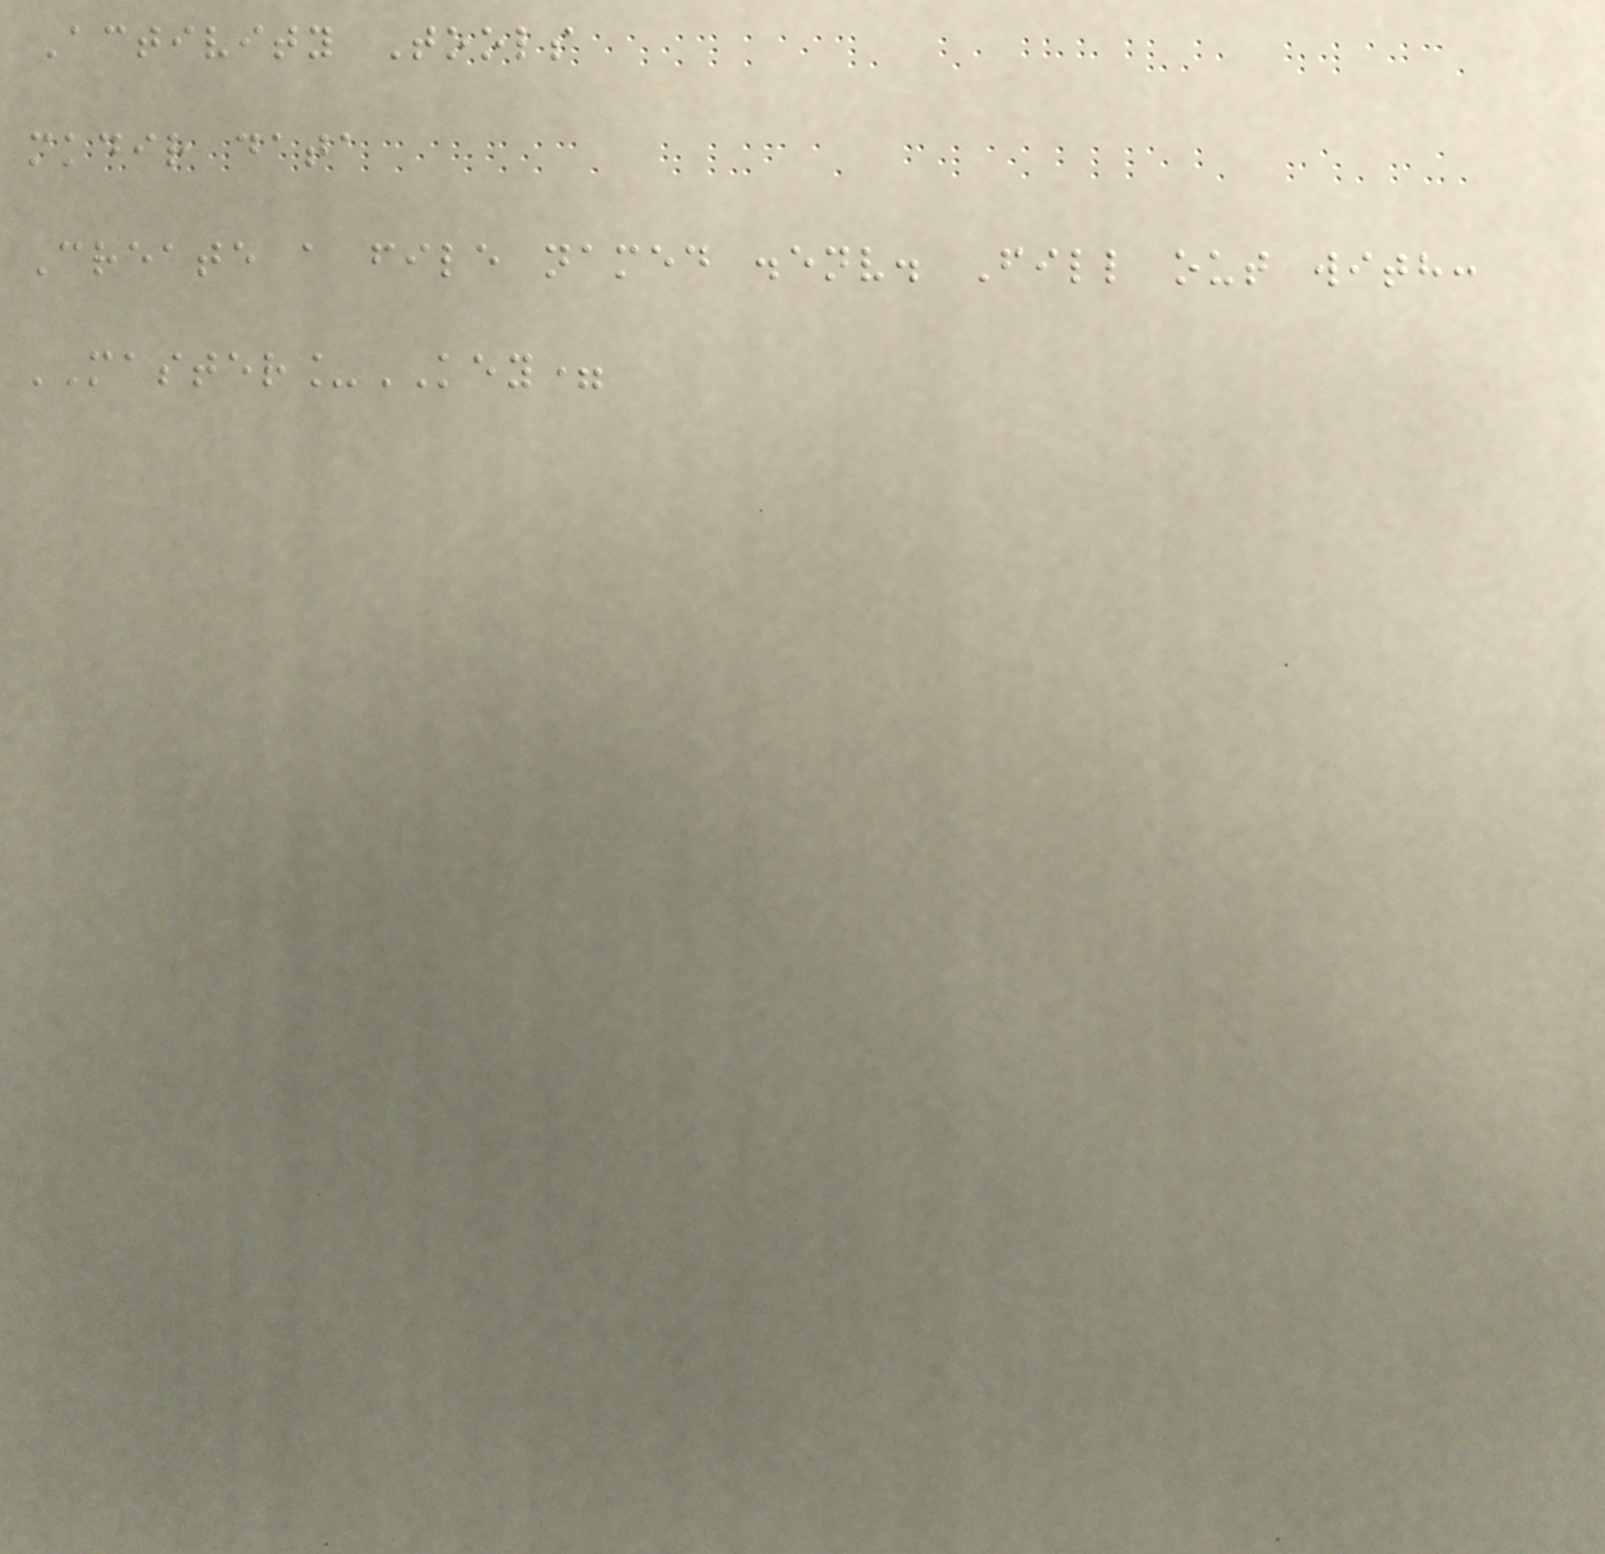Activity Tools
mkdir data
Create a file named .env. Fill out with:
MASTER_KEY=
